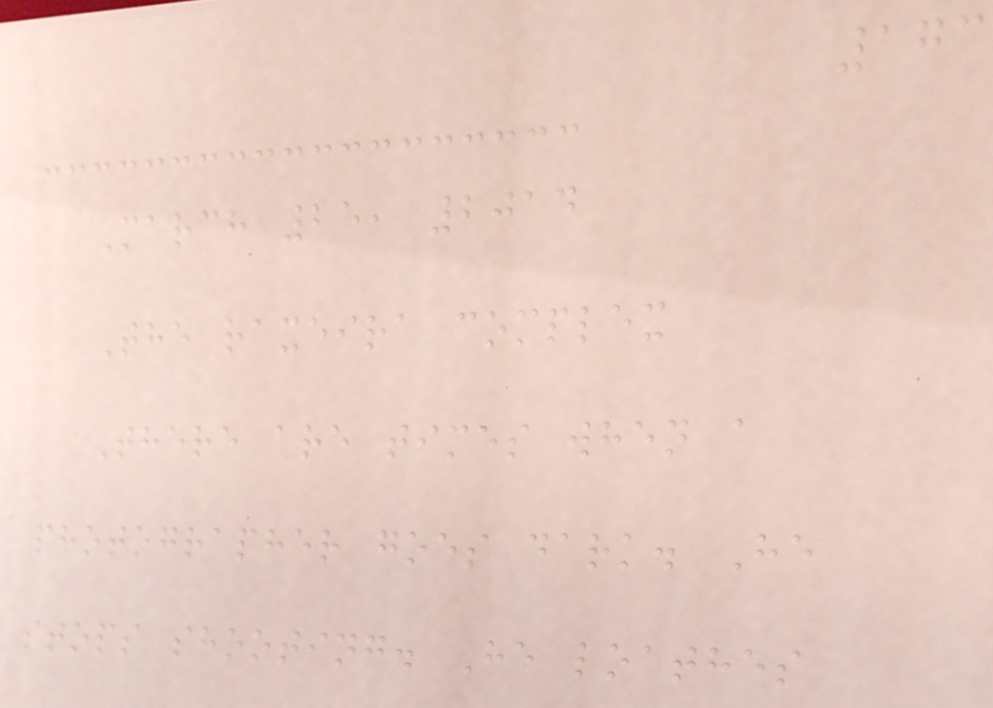173
March 25, 2014
The raxeira complex
There are times when a
photographer goes dark. He
stops shooting. He loathes
